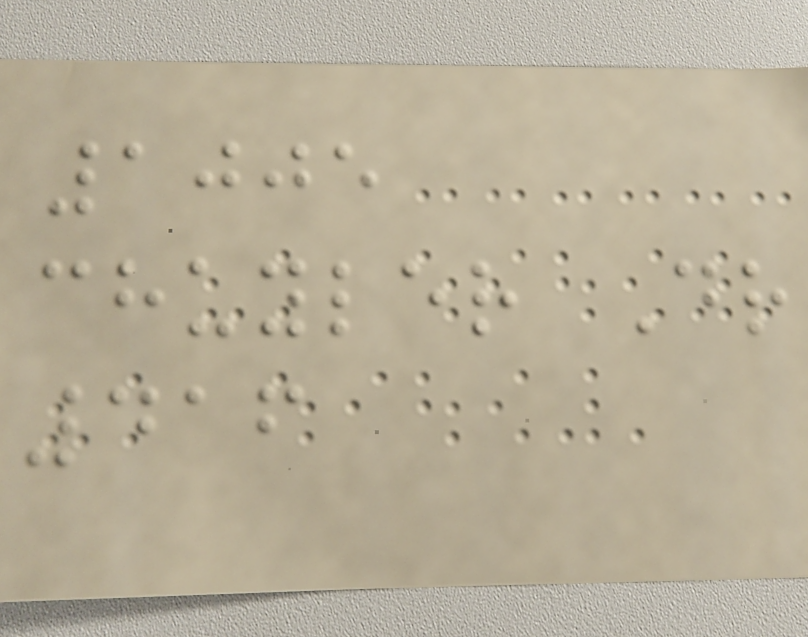1005
chuyler Dr
416
